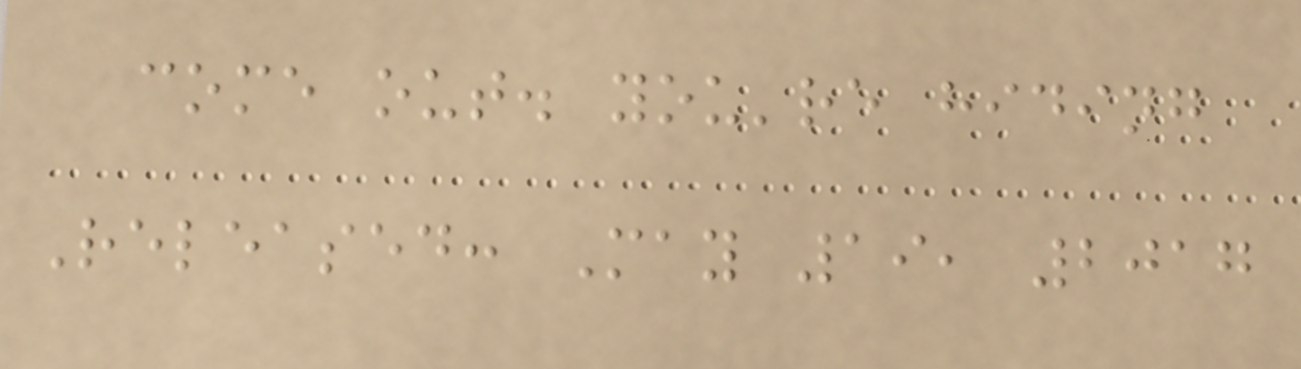come out. you're hiding
Released: May 19, 2017
